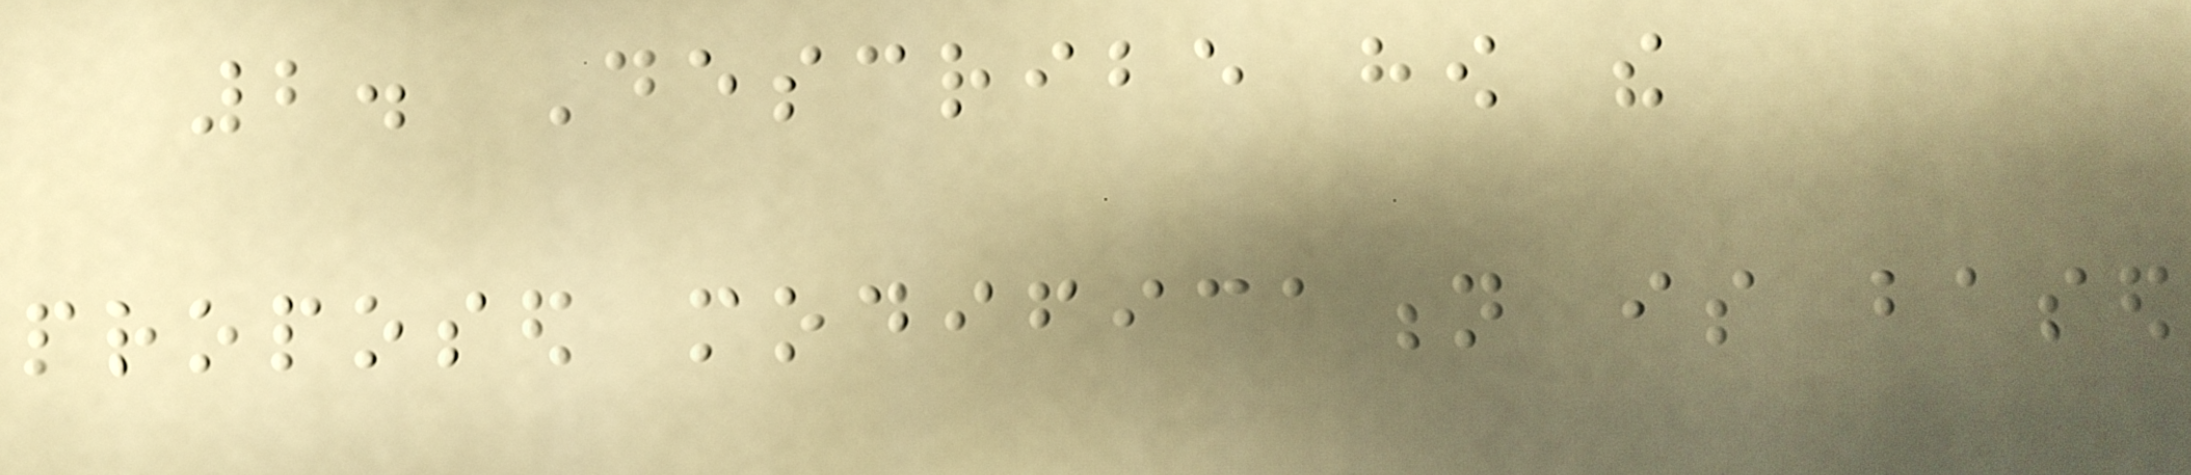2. Describe how the
proposed modification is based
